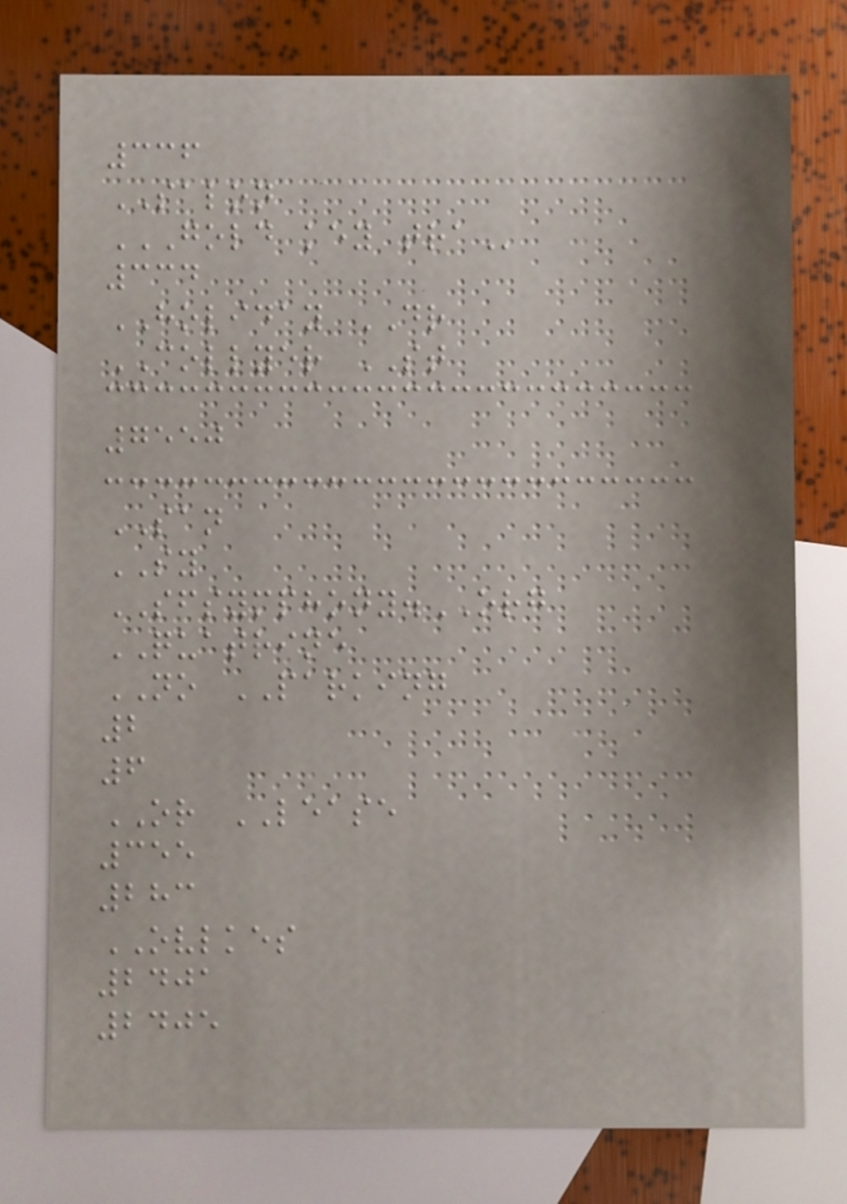336
SALON
GOLD KEY TRA
334
HOLIDAY DR
COLLYER ST
7550
SAN
SY
SFSYMPHONY.ORG
QUATRINE
NO PARKING
2
6
OR LEASE
355
283
OVLKES
2401
2405
